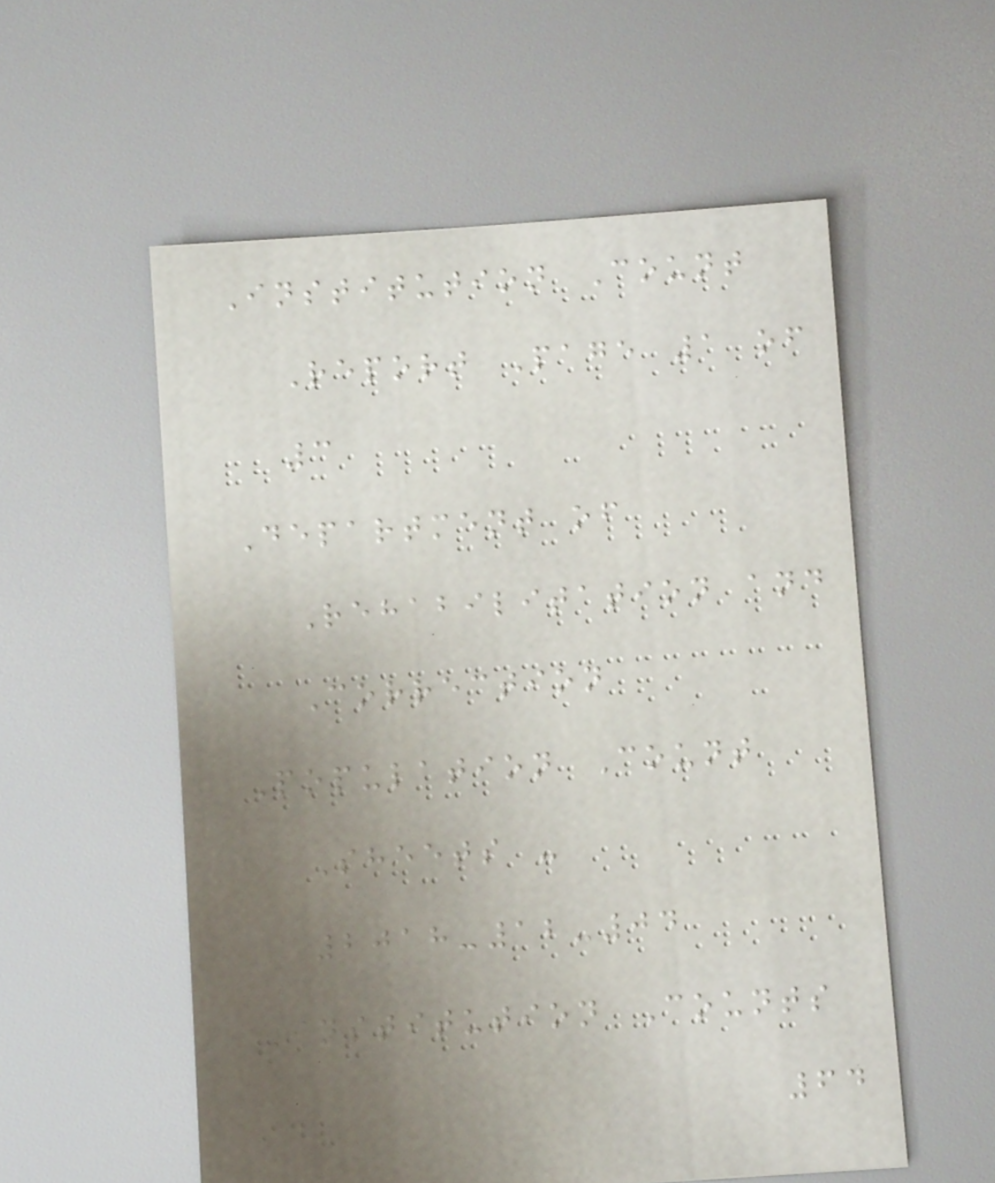Institution Count
Report Page 1 of
3
Department of
Rehabilitation and
Correction
Population Count
Sheets -
2018-12-04
Institution Counts
64
